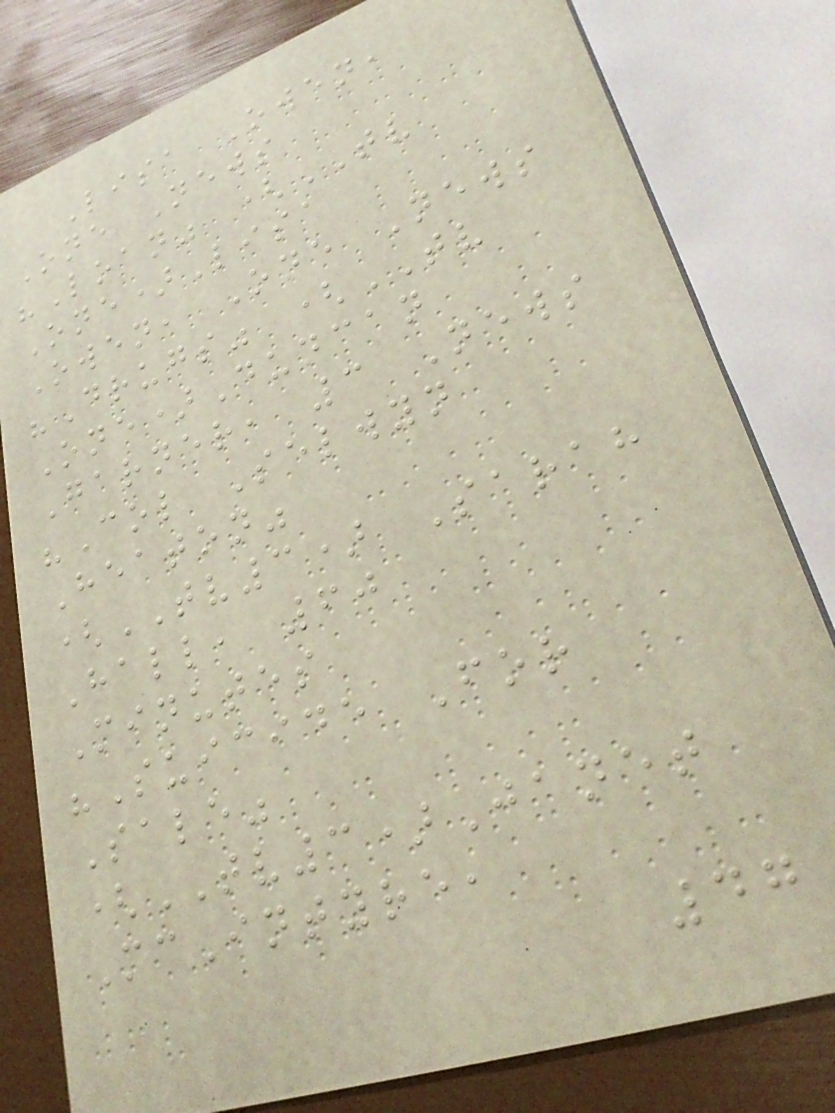Lisa Owen,
One News
"Loan" (TV
One)Lisa
Owen, One News
"Drugs" (TV
One)Duncan
Garner, 3 News
"Col Selwyn
Heaton"
(TV3) Sarah
Hall, 60
Minutes
"Suicide For
Sale"
(TV3)Janet
McIntyre,
47
